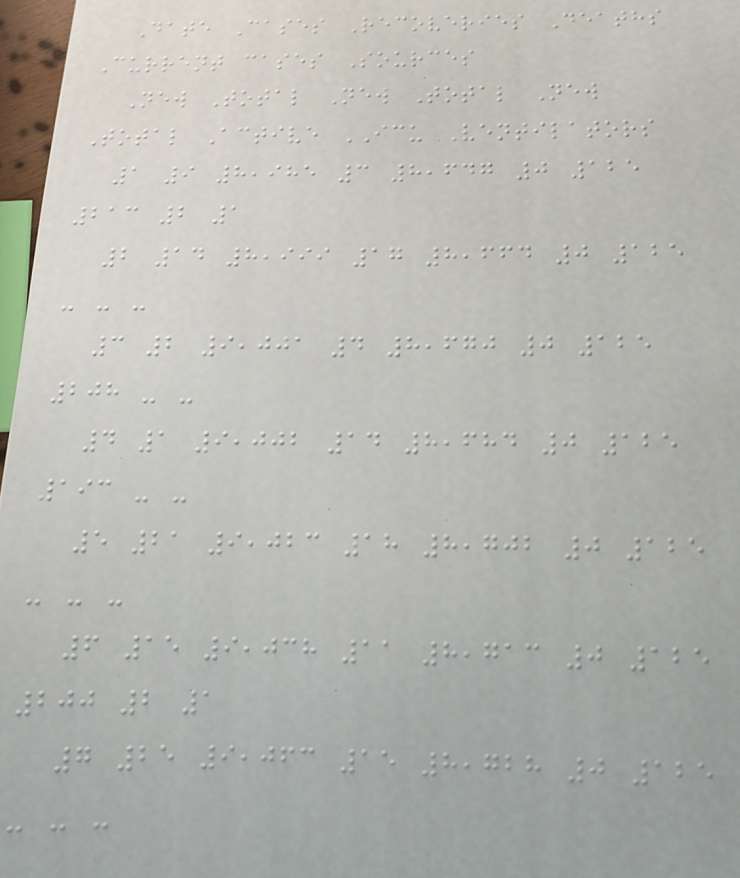Date Cases Recoveries Deaths
Current cases Sources
New Total New Total New
Total Active ICU Ventilators
1 9 8,985 3 8,647 0 125
213 2 1
2 14 8,999 17 8,664 0 125
- - -
3 2 9,001 4 8,670 0 125
208 - -
4 1 9,002 14 8,684 0 125
193 - -
5 21 9,023 18 8,702 0 125
- - -
6 15 9,038 11 8,713 0 125
200 2 1
7 25 9,063 15 8,728 0 125
- - -
